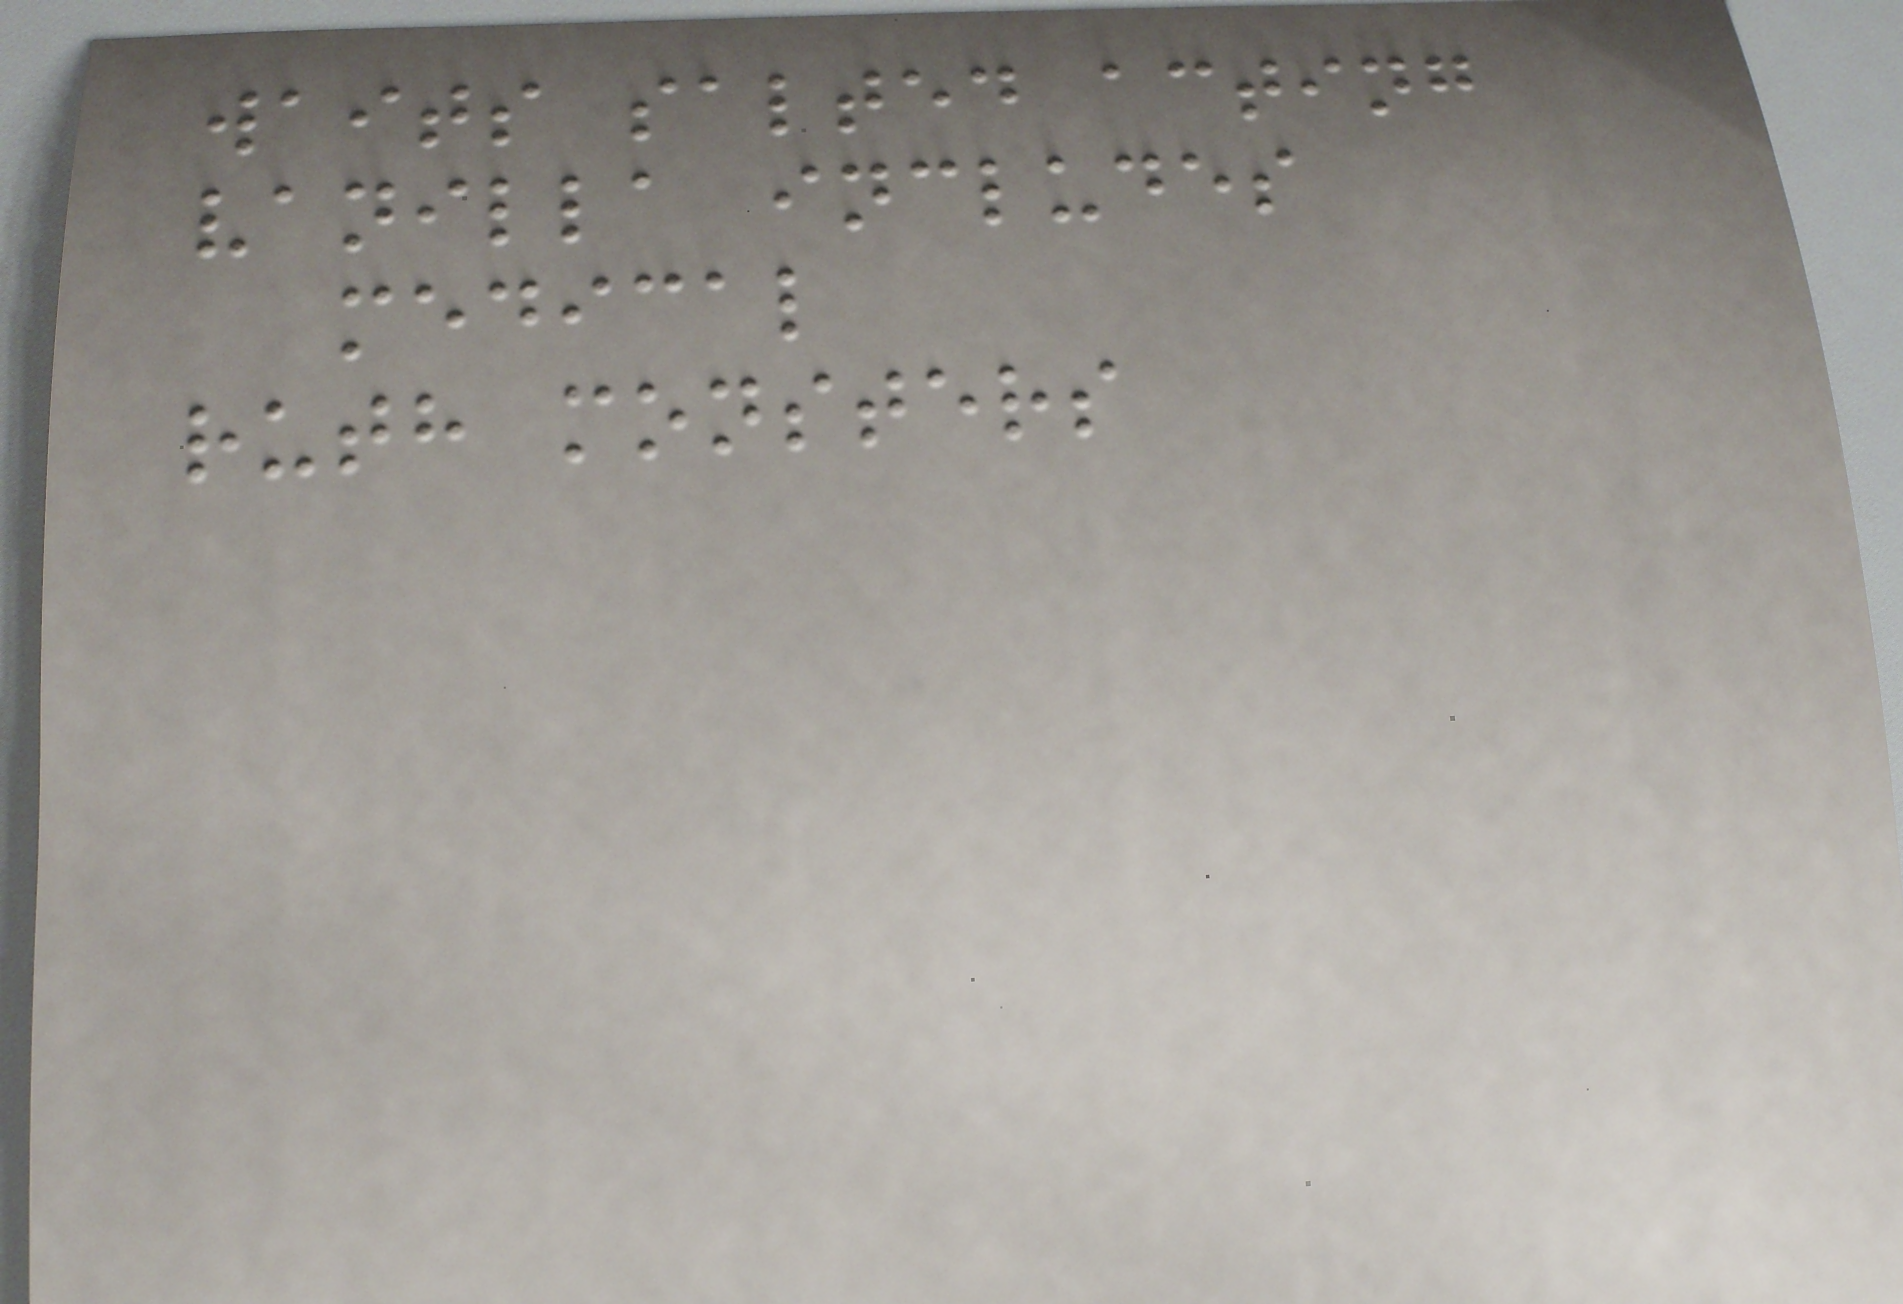waits salted acting
vanilla includes
medical
ruth monsters
